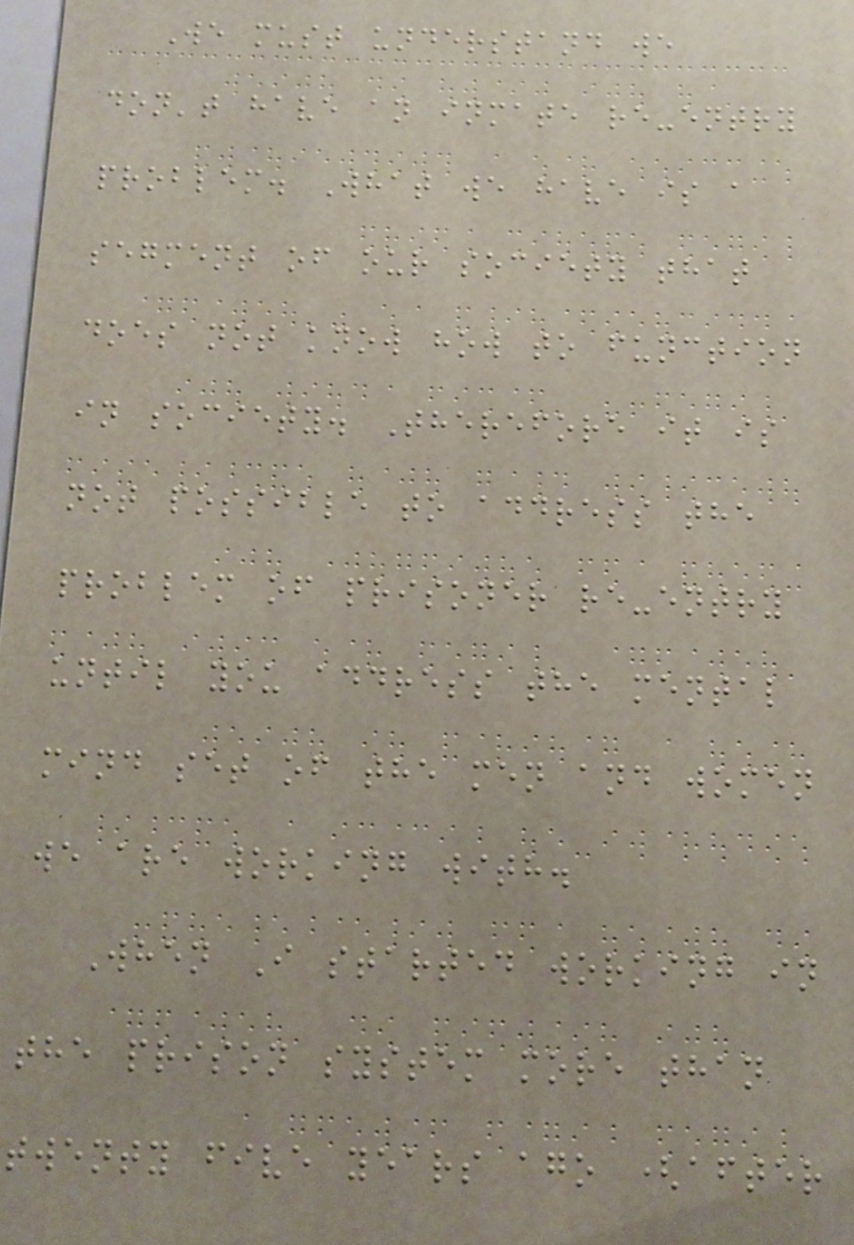We must understand we
don't have an inmate re-entry
problem. What we have is a
segment of our society that
does not know how to function
in society. Therefore it is
not possible to address the
problem of prisoner re-entry
until you address the mental
mind set of the men and women
we are working with.
When I started working in
the prison system more than
twenty five years ago (after
